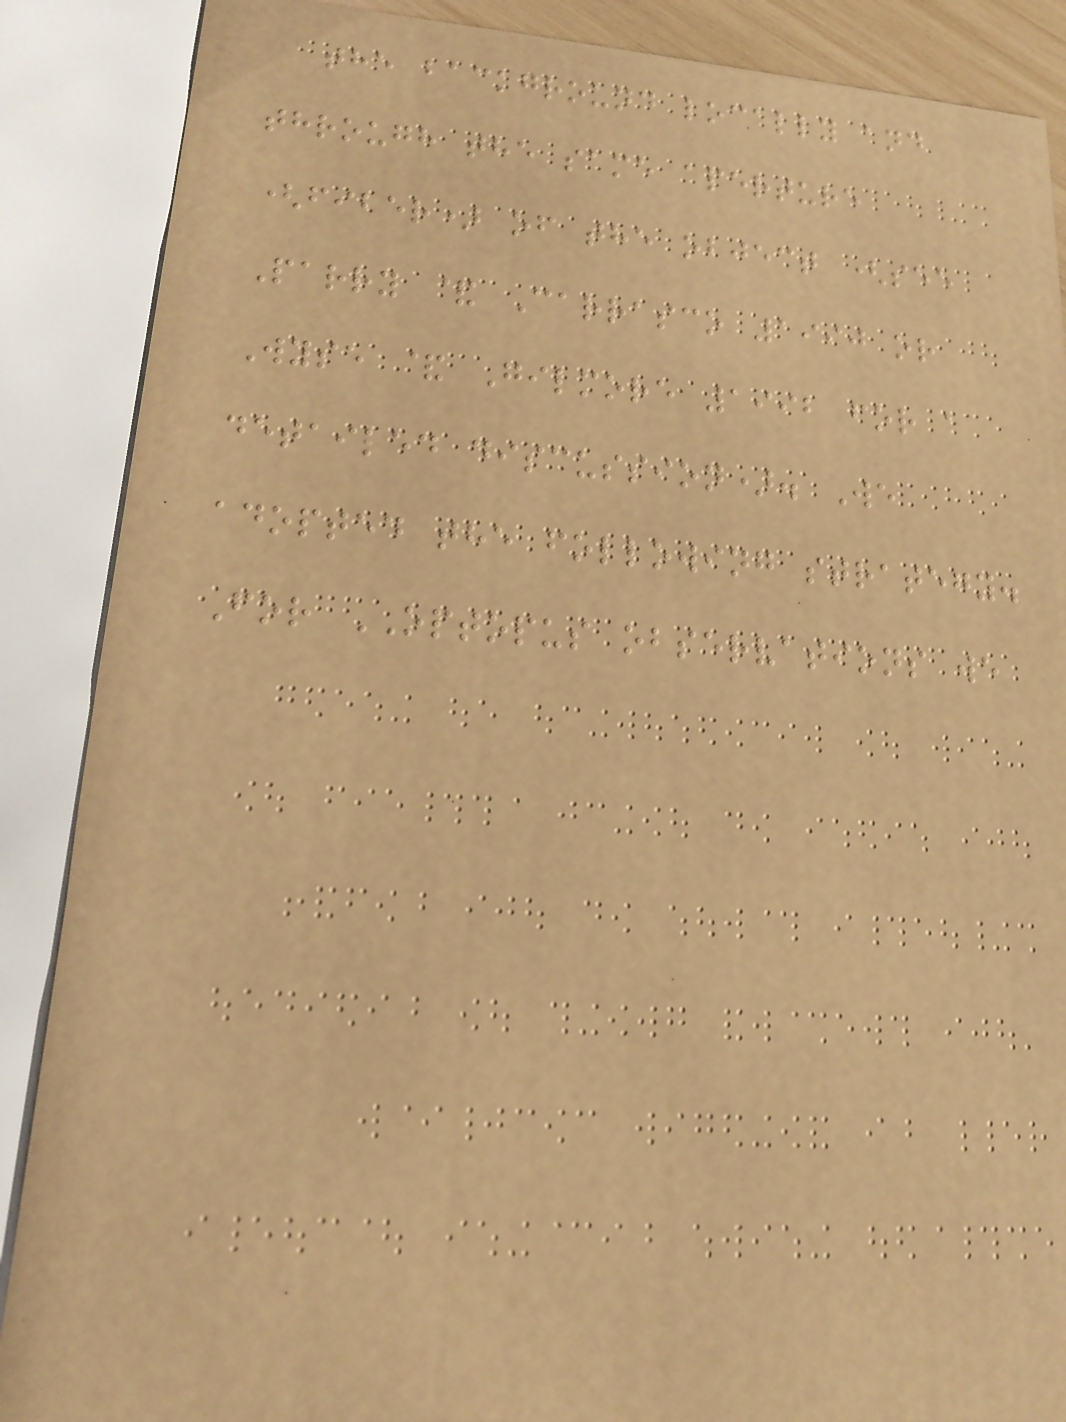the background locally and
through the same aperture
(fiber) of the object (see
Parry & Carrasco 1990 or
Wyse & Gilmore 1992 for a
detailed discussion). We
adopted the following strategy.
For OPTOPUS observations we
